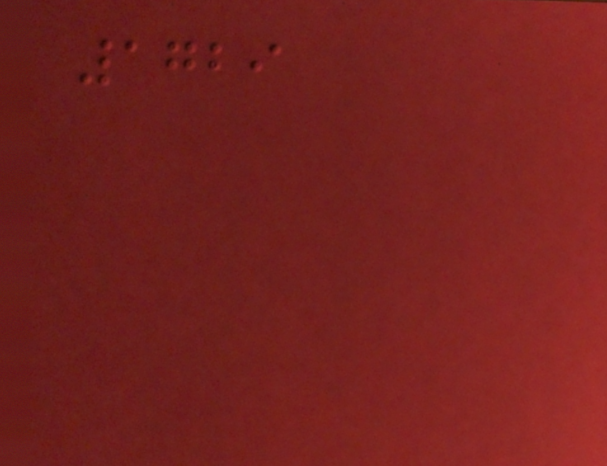1729
